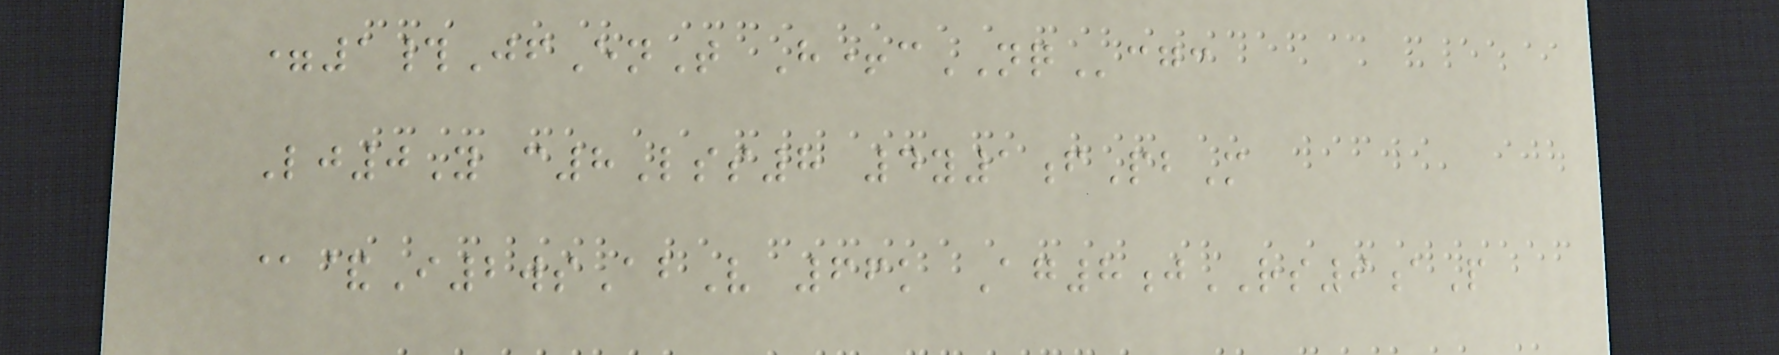=1#JfEnT H+cNQcgc
Lj0Y c8Lss8 4y1fPbM
@&I2wsAbV 66k Ag8jRS9aP
